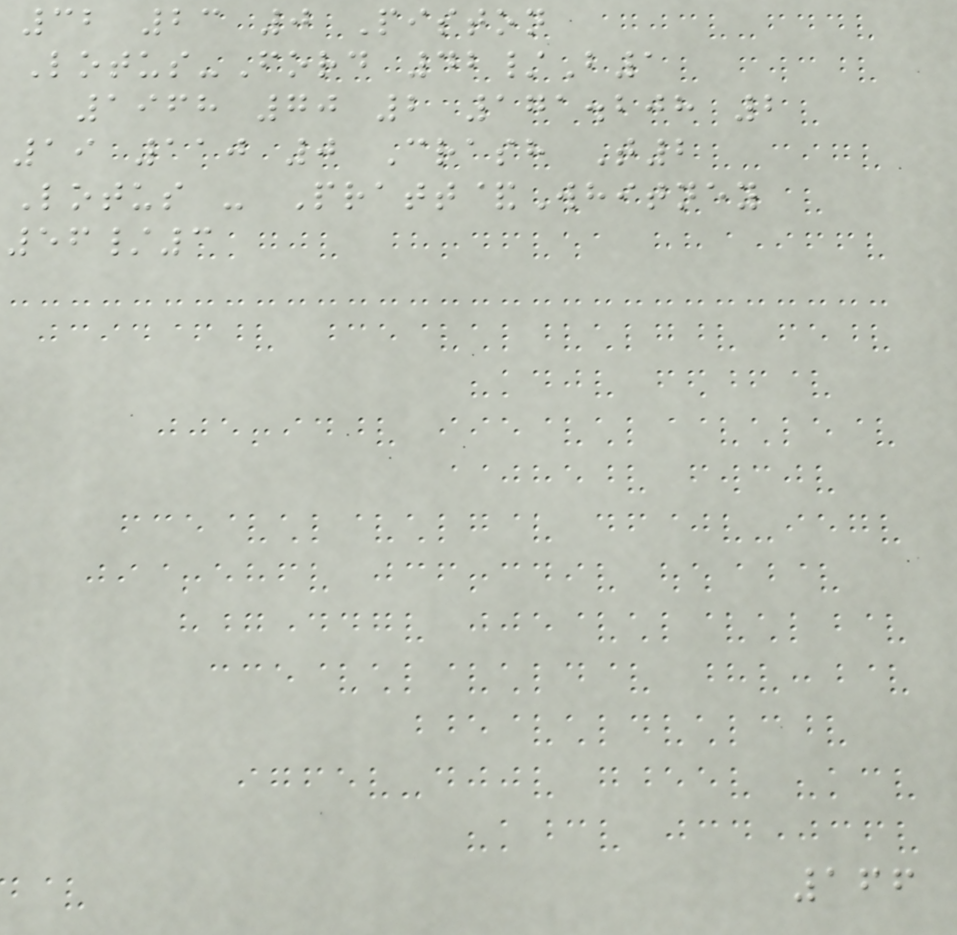32 23 0 Piston
Lotus-Ford 42/B1
1968 70 2 171.208 2
19 110 0 Crash T2
Lotus - Pratt&Whitney
56/3
166
